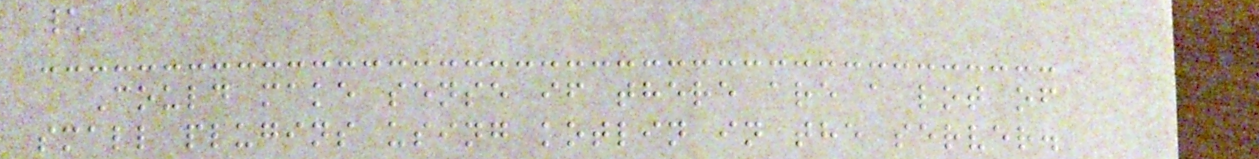\
Could make sense if there are a lot of
small plugins using kotlin in the server.
